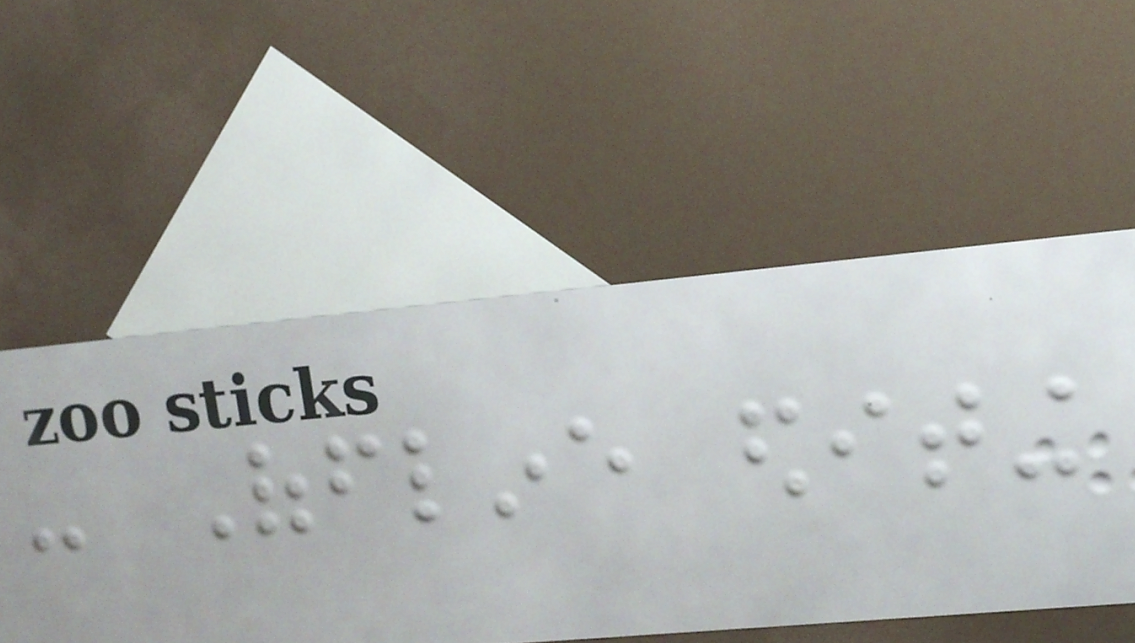- Offline editing
